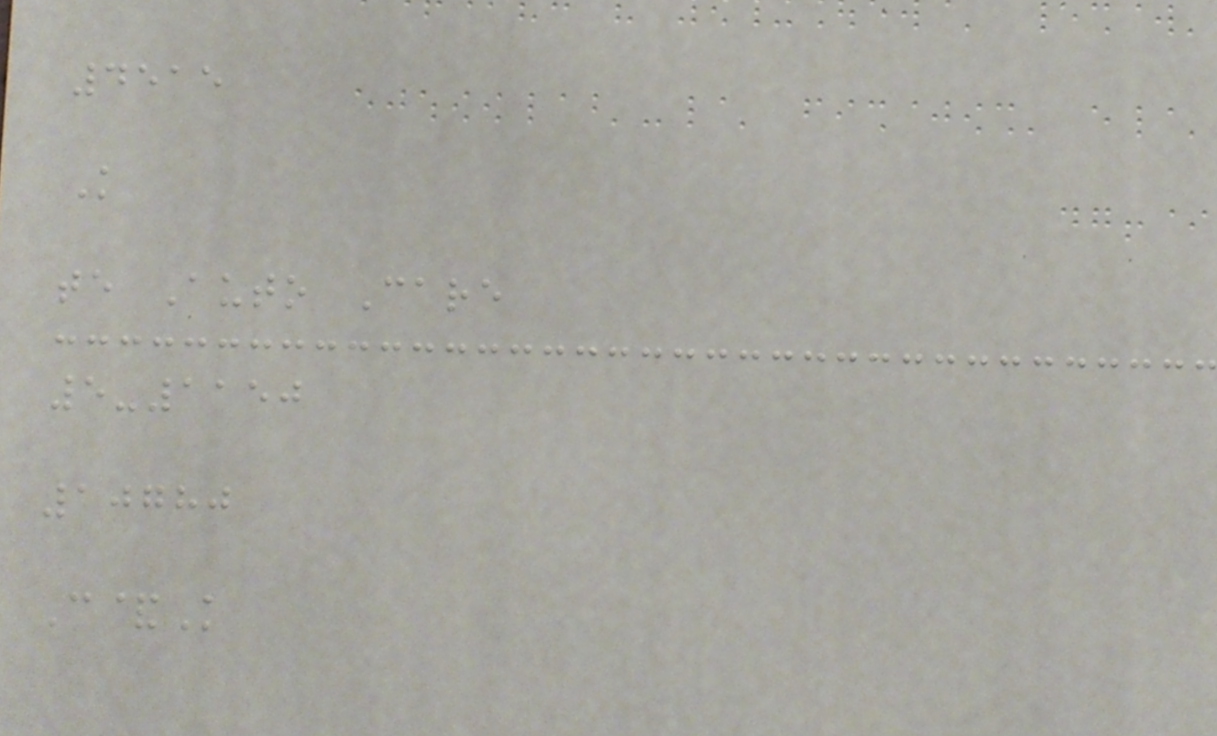4515
K
te Auto Care
5-1150
10780
C&K
